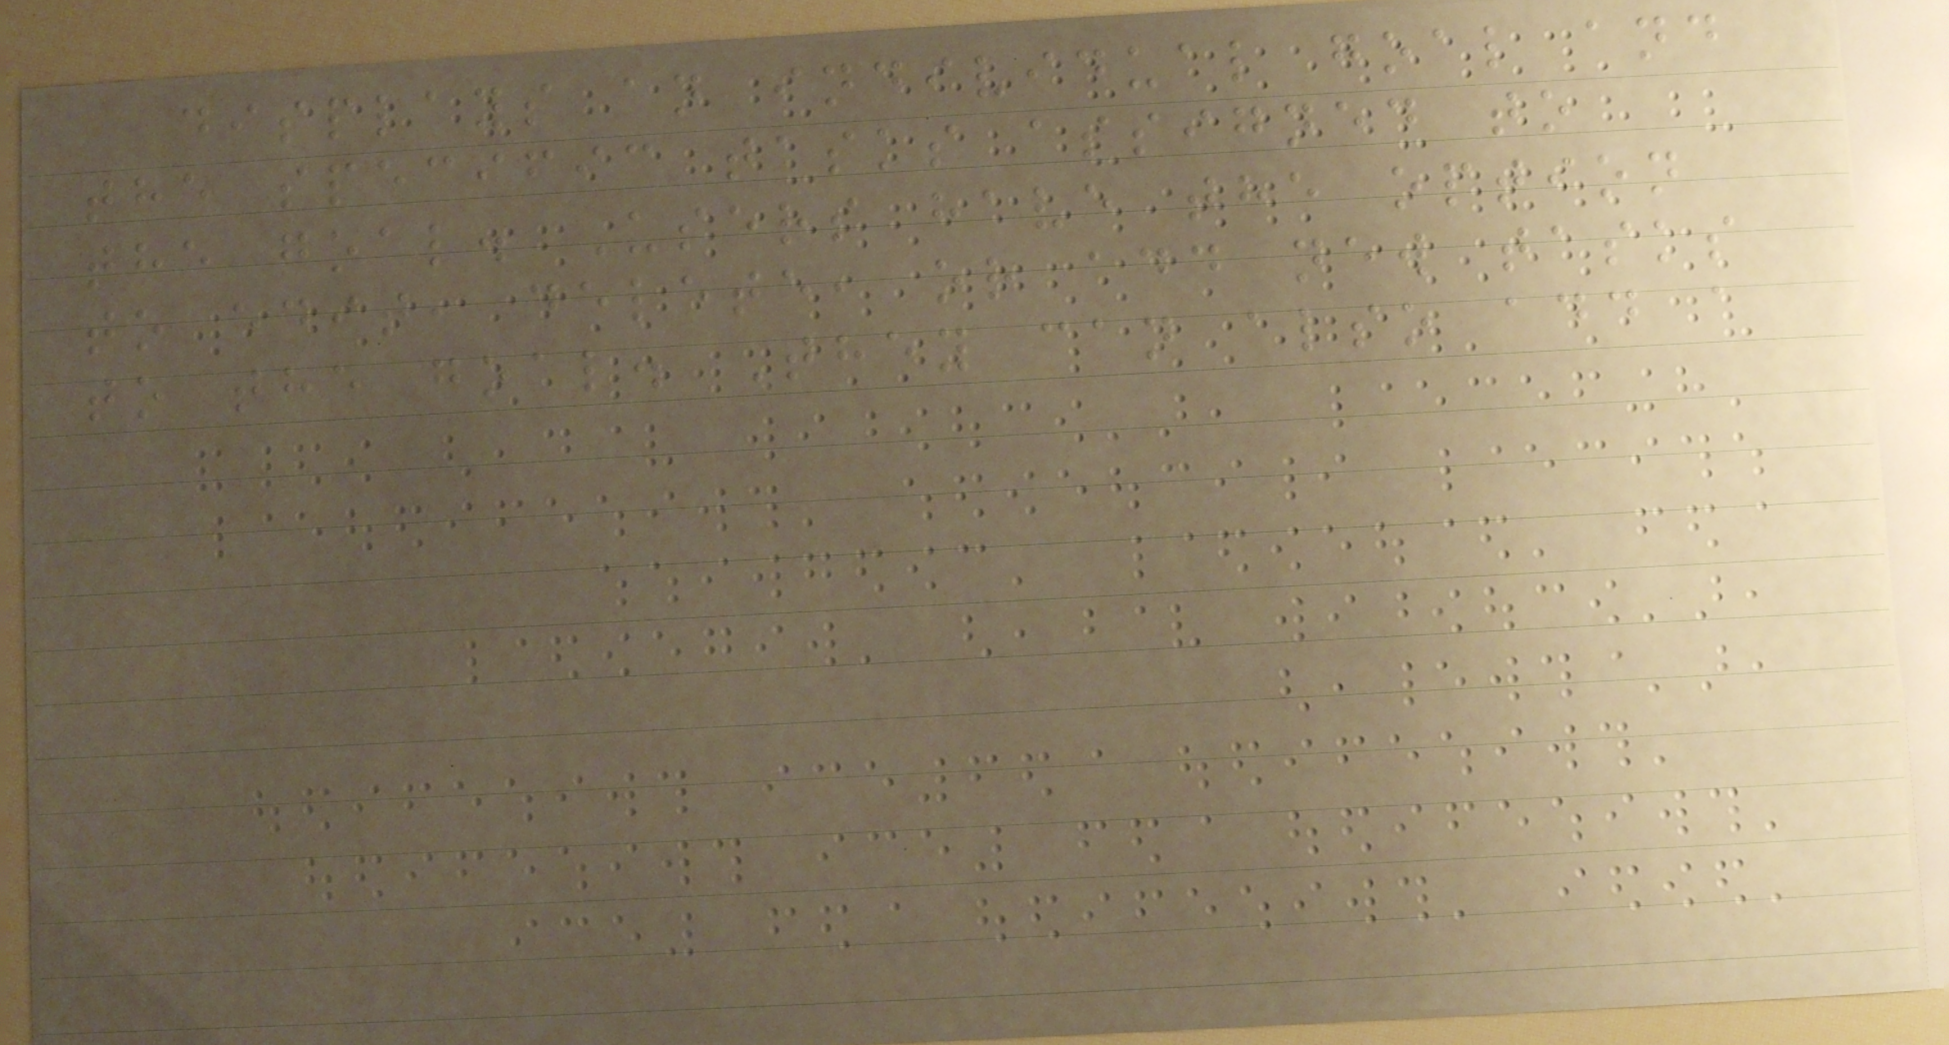displays an individual goal and
the specific tasks assigned to
the goal. Users have the option
to edit, delete, or add new tasks
to the goal. They can also add a
